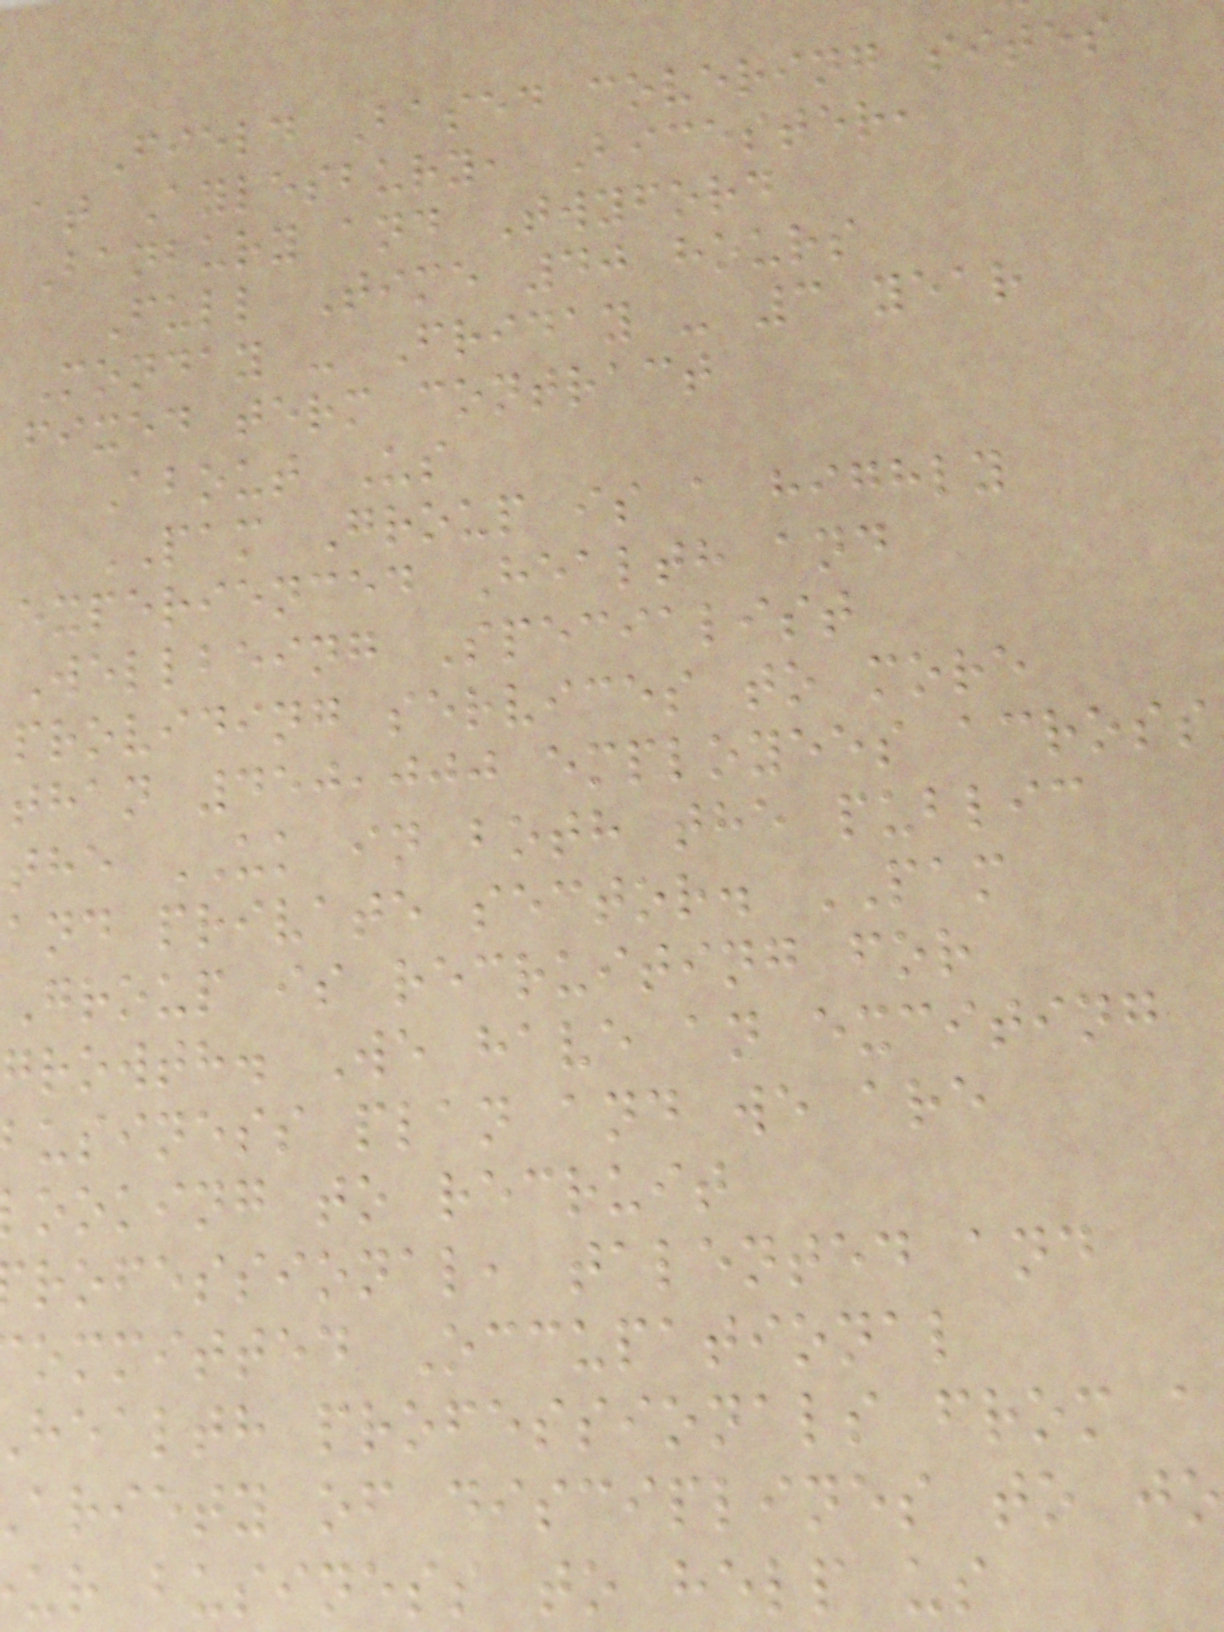Field Based covering sites
at Aylesbury, Bicester,
Banbury and Twyford
Full Time 40 hours
Monday - Friday - 3 year
fixed term contract
About Us
PAM Group is a highly
experienced Health and
Wellbeing Specialist
providing services to more
than 450,000 employees across
the UK in both the public
and private sector. PAM
Group is recruiting for
growth. We have an exciting
usiness plan and we are
ooking to recruit
rofessional, talented and
ommitted Occupational
health professionals from a
ariety of disciplines to jo
ur business to help us
